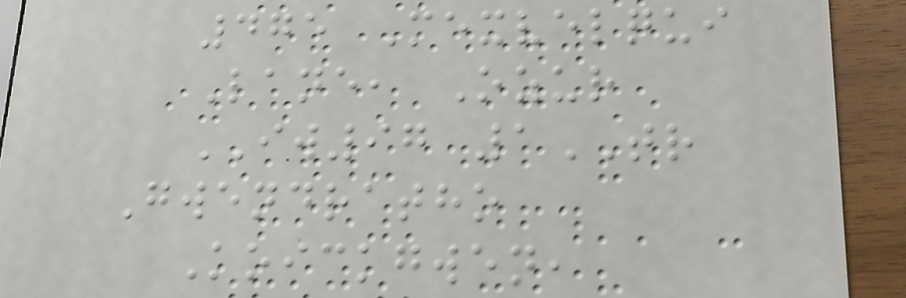475 Mexvelqui
Lane, Ozur
IW97 1TR
Gwendratho
Koickgwen,
